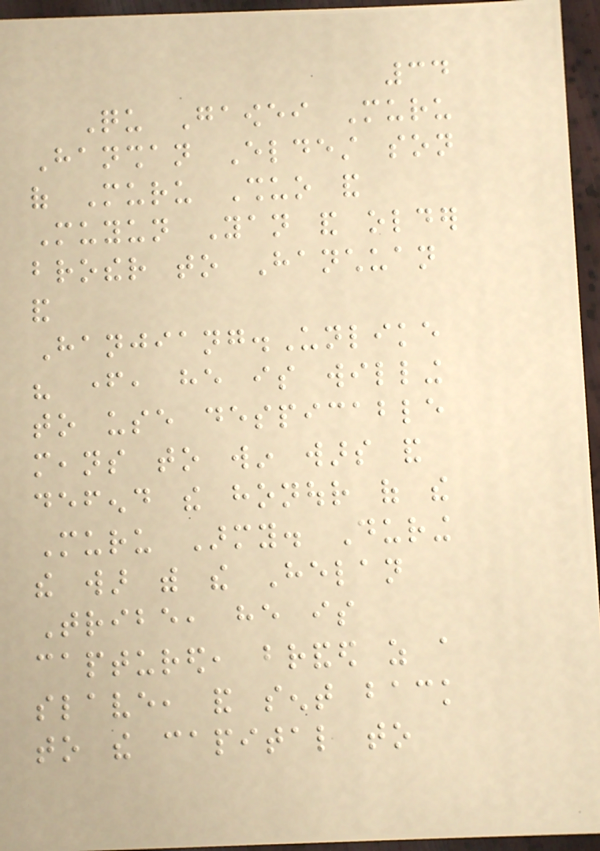34
Qu Gaowei Muru
Hanshan Eldest son
of Muru Shuo and
Muyun Yan and older
brother to Hanchuan
and
Hanjiang.Unlike
his father, he is willing
to use despicable
means to win wars and
defend the honour of the
Muru Army. During
the war with the Helan
Tribe, he is
captured, branded as a
slave, and sent back
to the capital to
